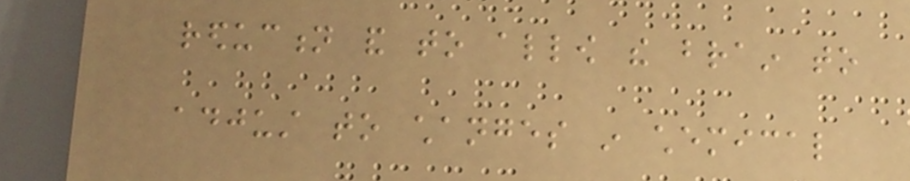reduction and to allow the brain to
adjust to changes in chemical
